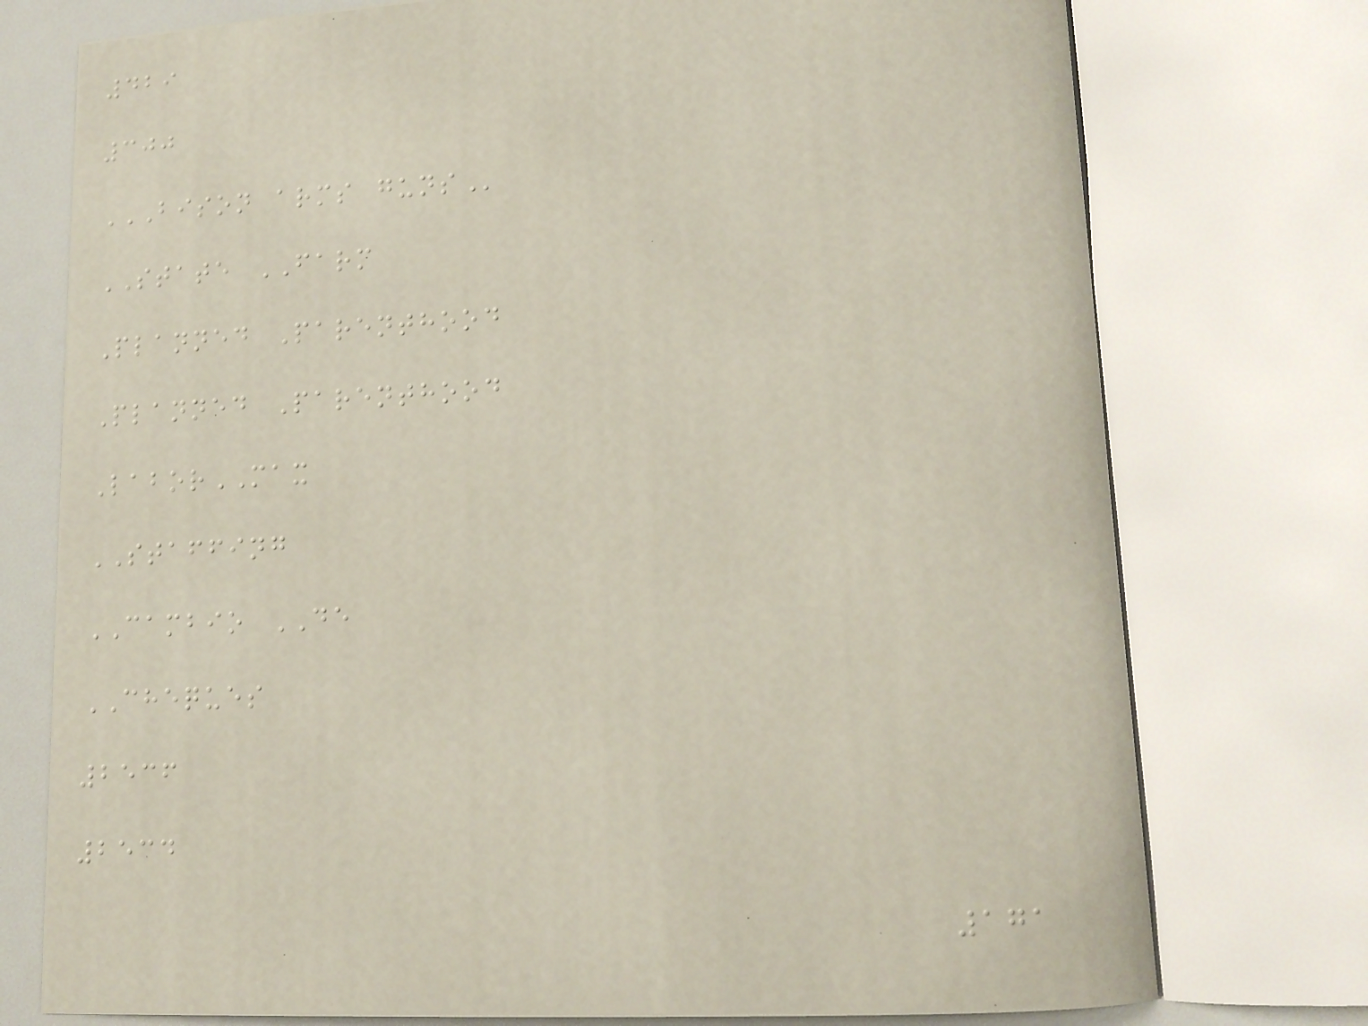429
300
BISON ARMS GUNS
STATE FARM
Planned Parenthood
Planned Parenthood
LaborMAX
STAFFING
CAMBIO DE
CHEQUES
2536
2534
171
